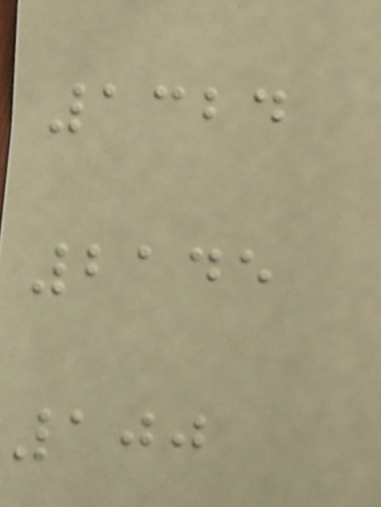1324
2145
100
